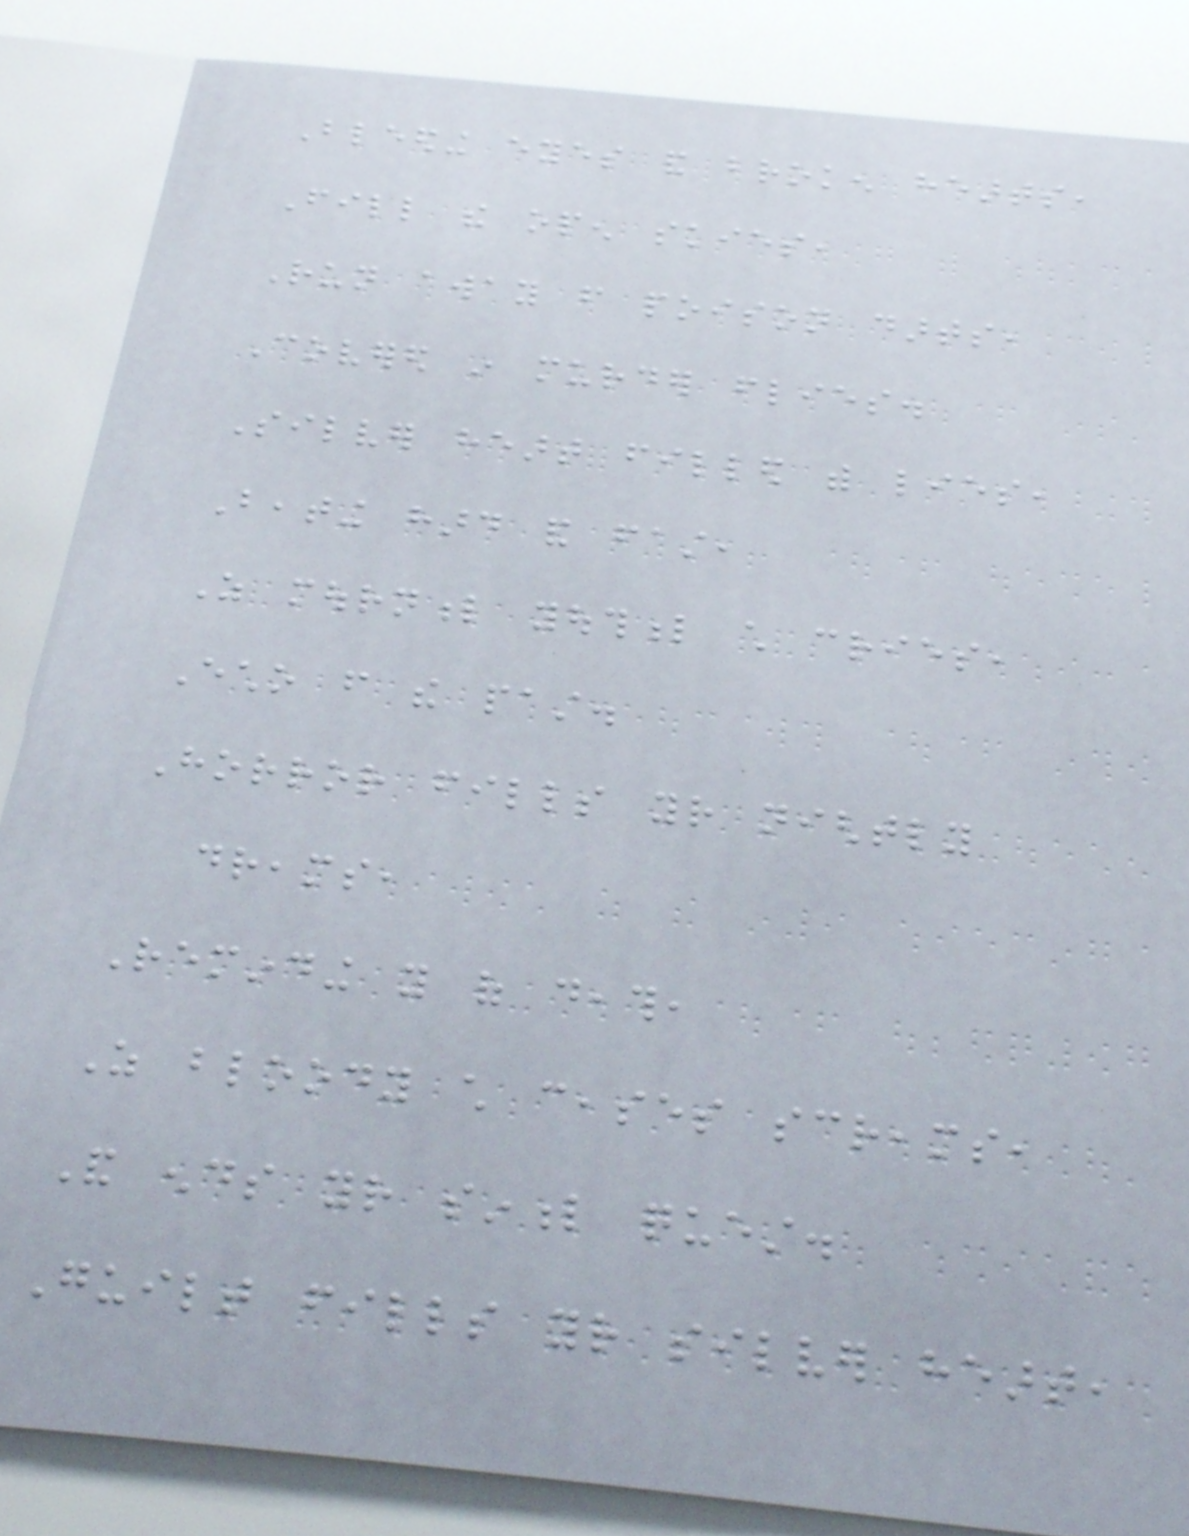Bleeding eyes and broken hearts,
Fill the open skies,
Run away from poison darts,
Covered in murder flies.
Silver heart filled with lies,
Beating hard and fast,
As mournful youthful child cries,
Echo from the past.
Horror fills your nightly
dreams,
Reminding you of death,
As bloody child ceases screams,
And ends your sinful quest.
Guilt fills your silver heart,
